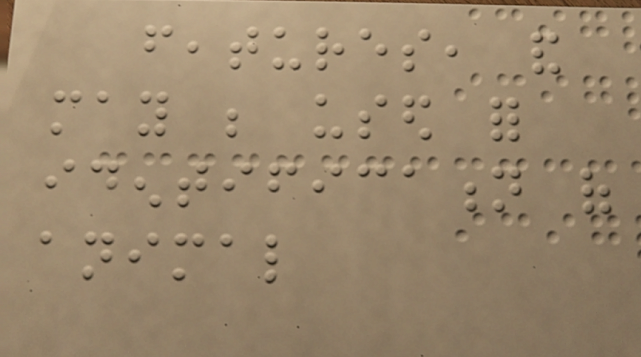features, and
may be used for
identification of
animal
